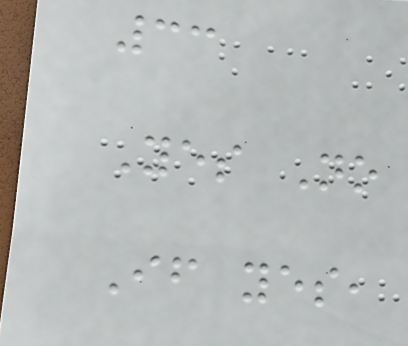33
Yes No
If yes,
